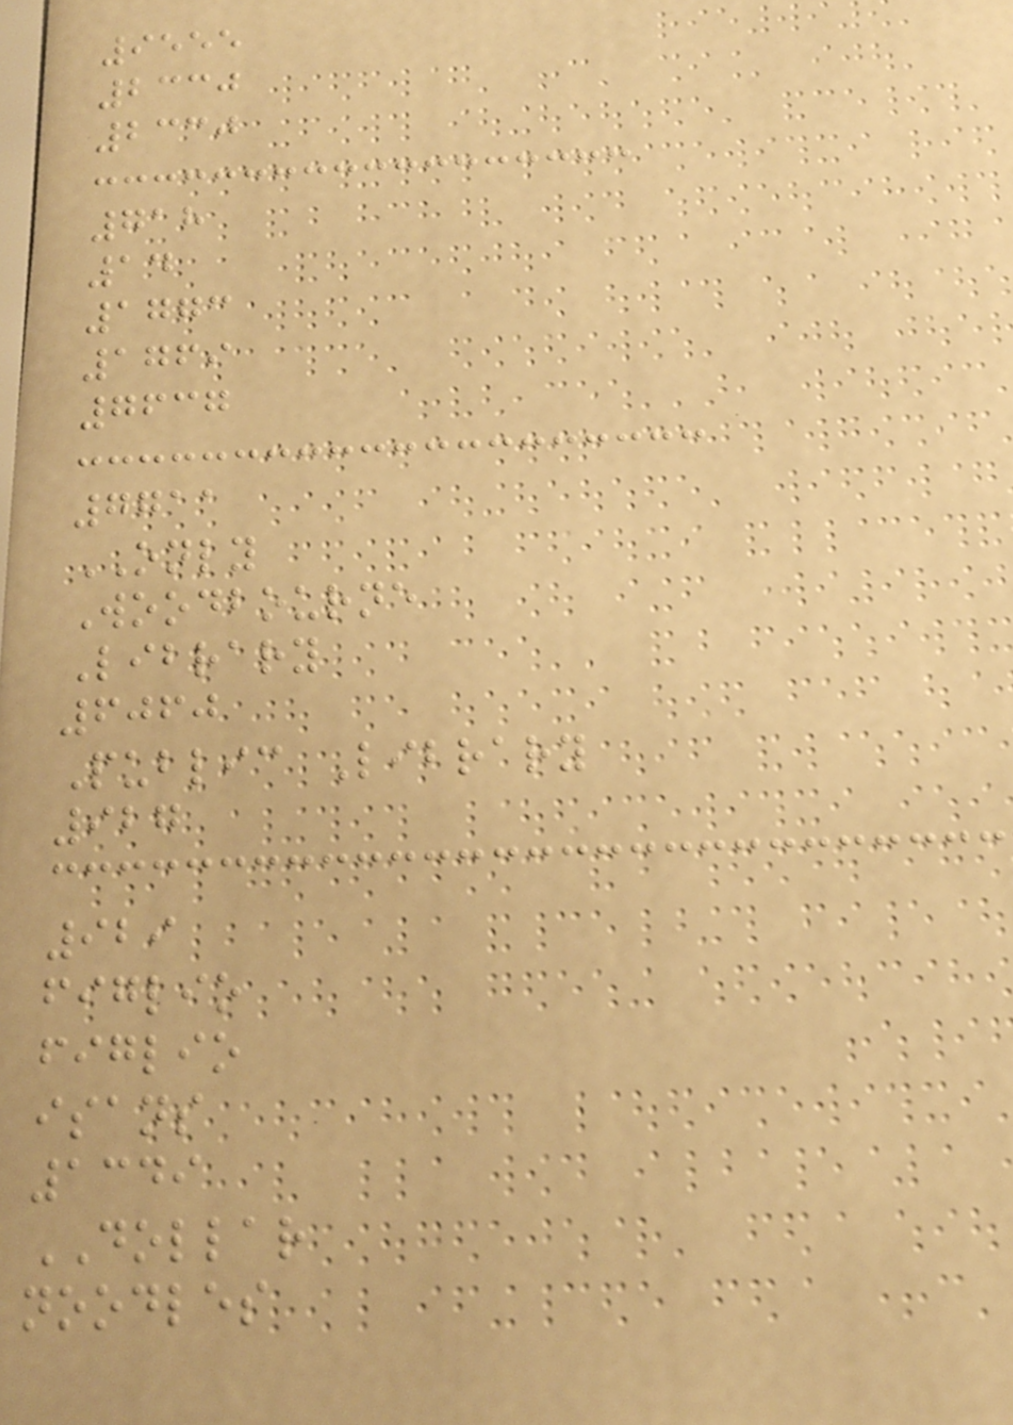9555
2330
2330
718
14
1773
1769
7637
7711
ONLY
Woodbourne
Library
6060
Public Library
927
929
figlio
figlio
isans
1349
DOLLAR
noodles
